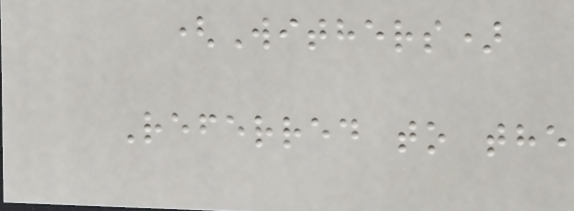(Withers)
Referred to the
